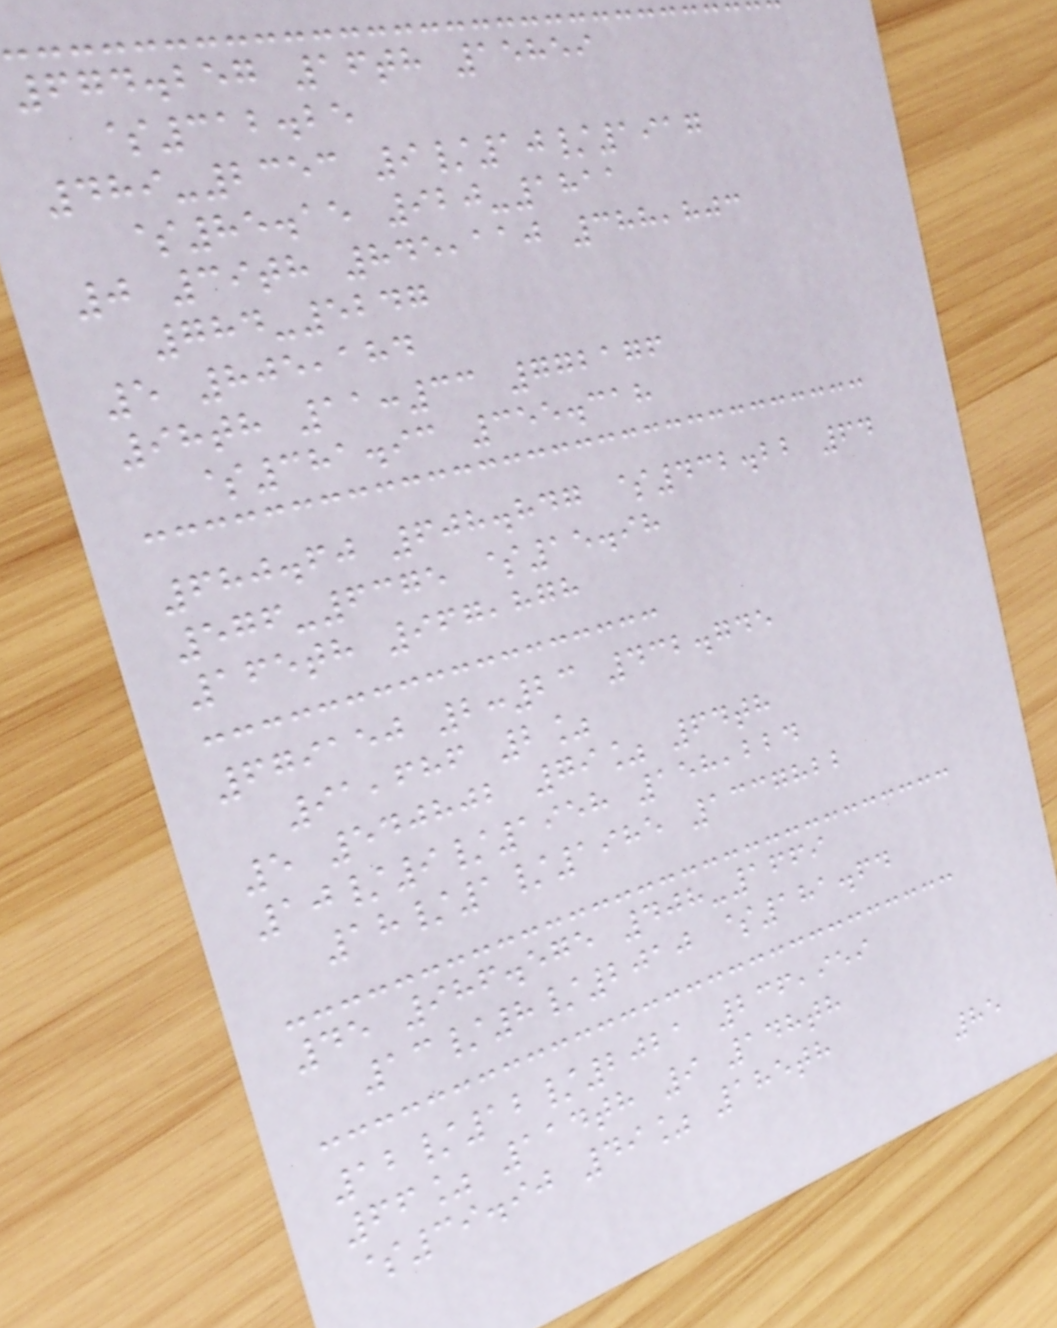674.257 16th 15859
$312.25
489-2353 9/10/1917
$85.15 920-1811
0 39th 845,110 388,803
784-5247
5 805,184
98th 11:33 772176
$381.93 355.318
680.60 608.847 $432.22 64
576-6375 $15.98
165th 967,878
679150 2:23 432.745
91,686 2%
5 540802 79% 64th
10/9/1958 158,224
18/1/1985 1337822
45 986.575 408-1669
13/8/2010 $181.64
12/12/2021 236,959
66% 114th 9 148th
$39.90 49% 185th
85
